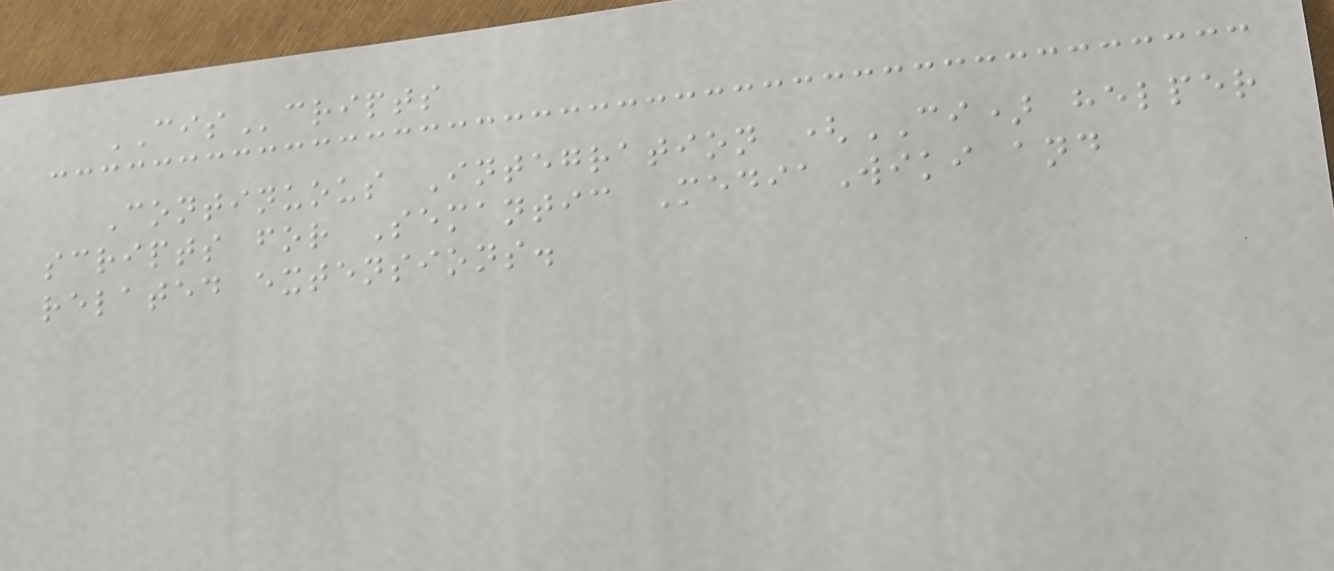CIScripts
Continuous Integration (CI) helper
scripts for Semantic MediaWiki and
related extensions.
